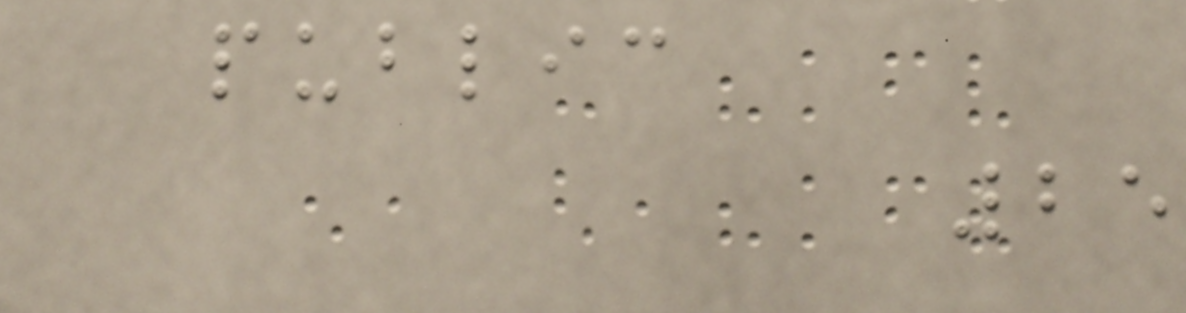public
25
